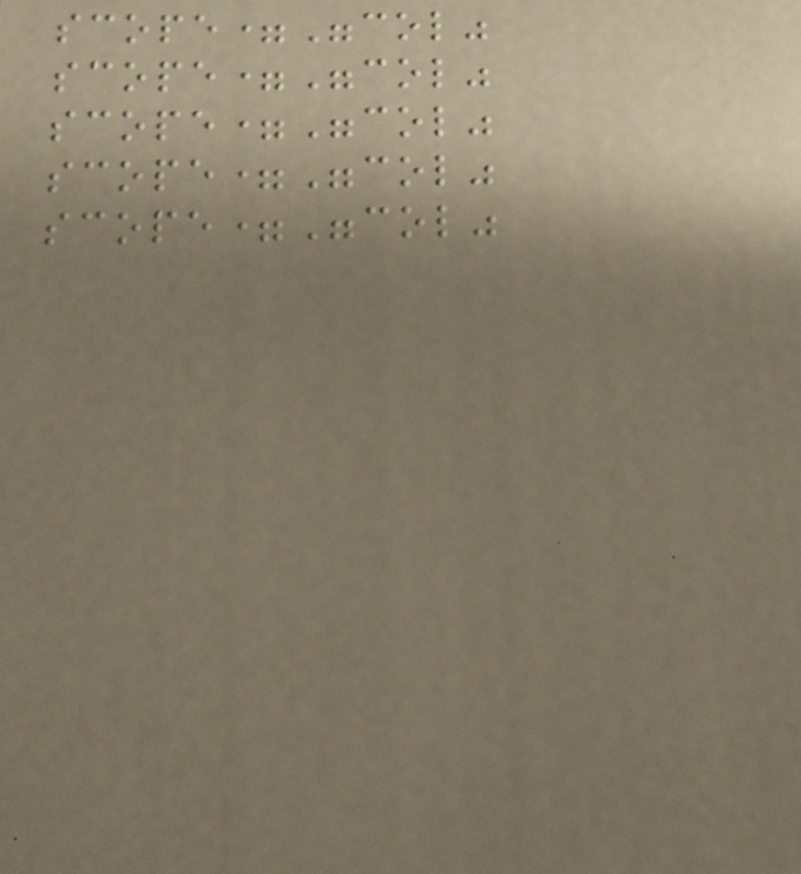scope="col"
scope="col"
scope="col"
scope="col"
scope="col"
